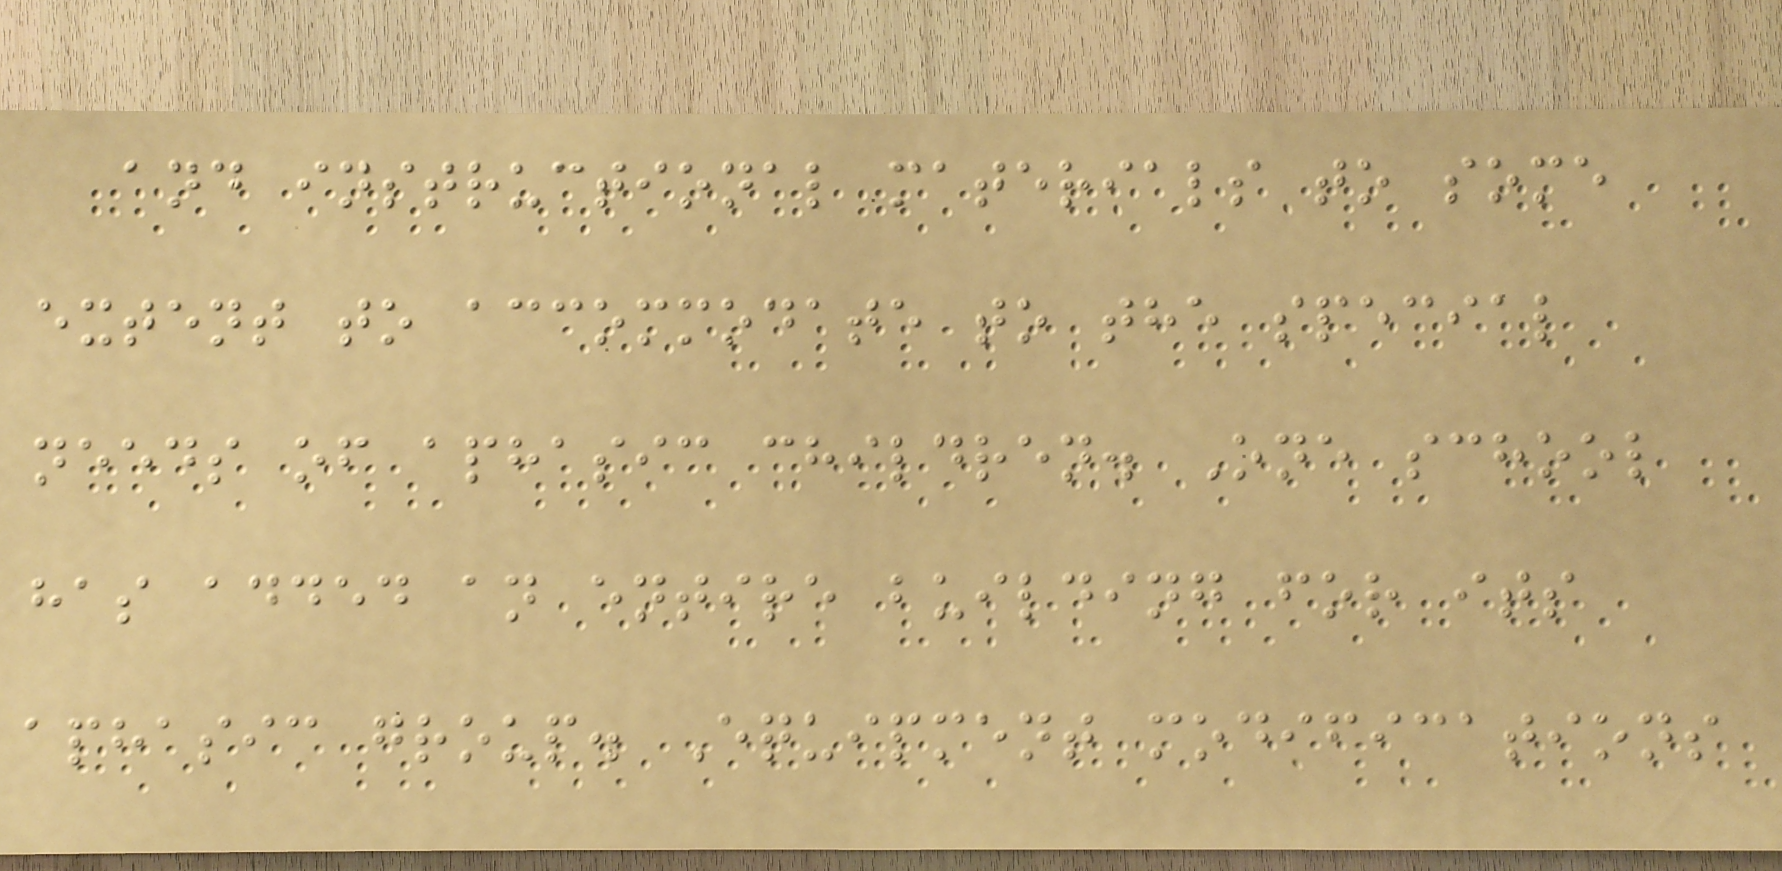and instructional materials to some
extent to accommodate to the special
needs of aphasic children. One school
has added an entire building for its
aphasic group. Equipment modifications
